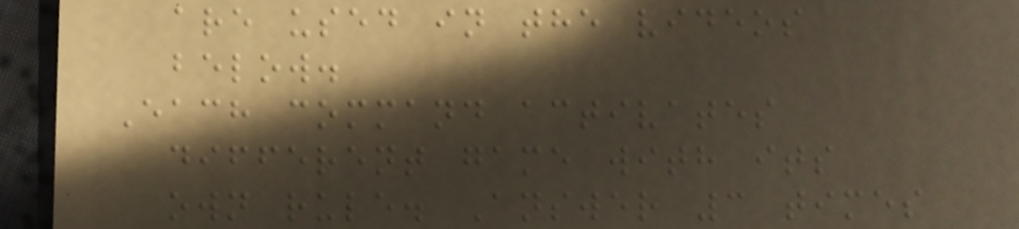are used in the videos
below.
Each command activates
different game with its
own rule. Answer 3 times
